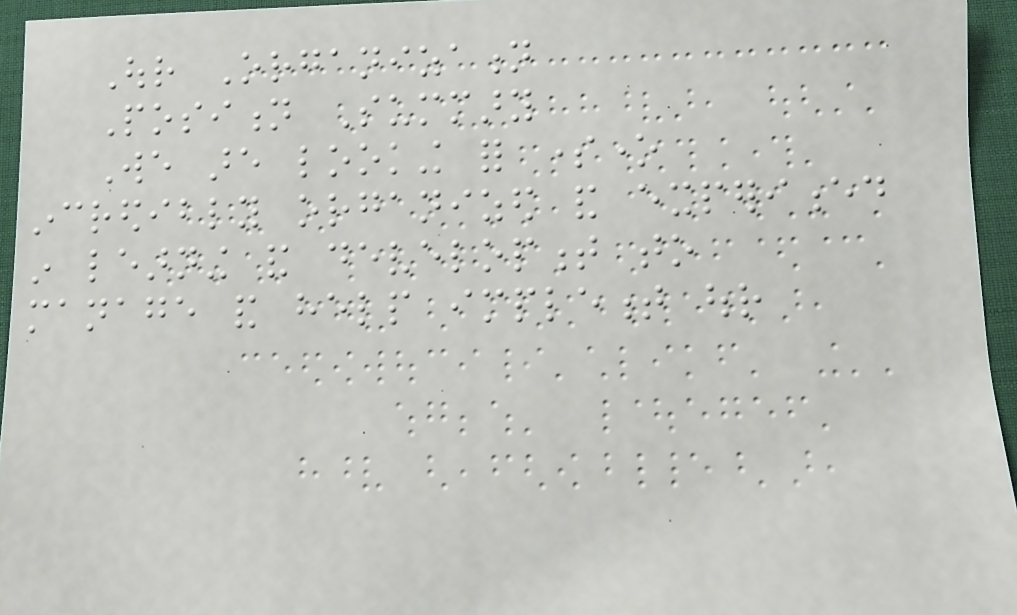Our Organization
Position Summary
We are looking for someone
incredibly organized and experienced
in learning and development to
manage and help implement our
